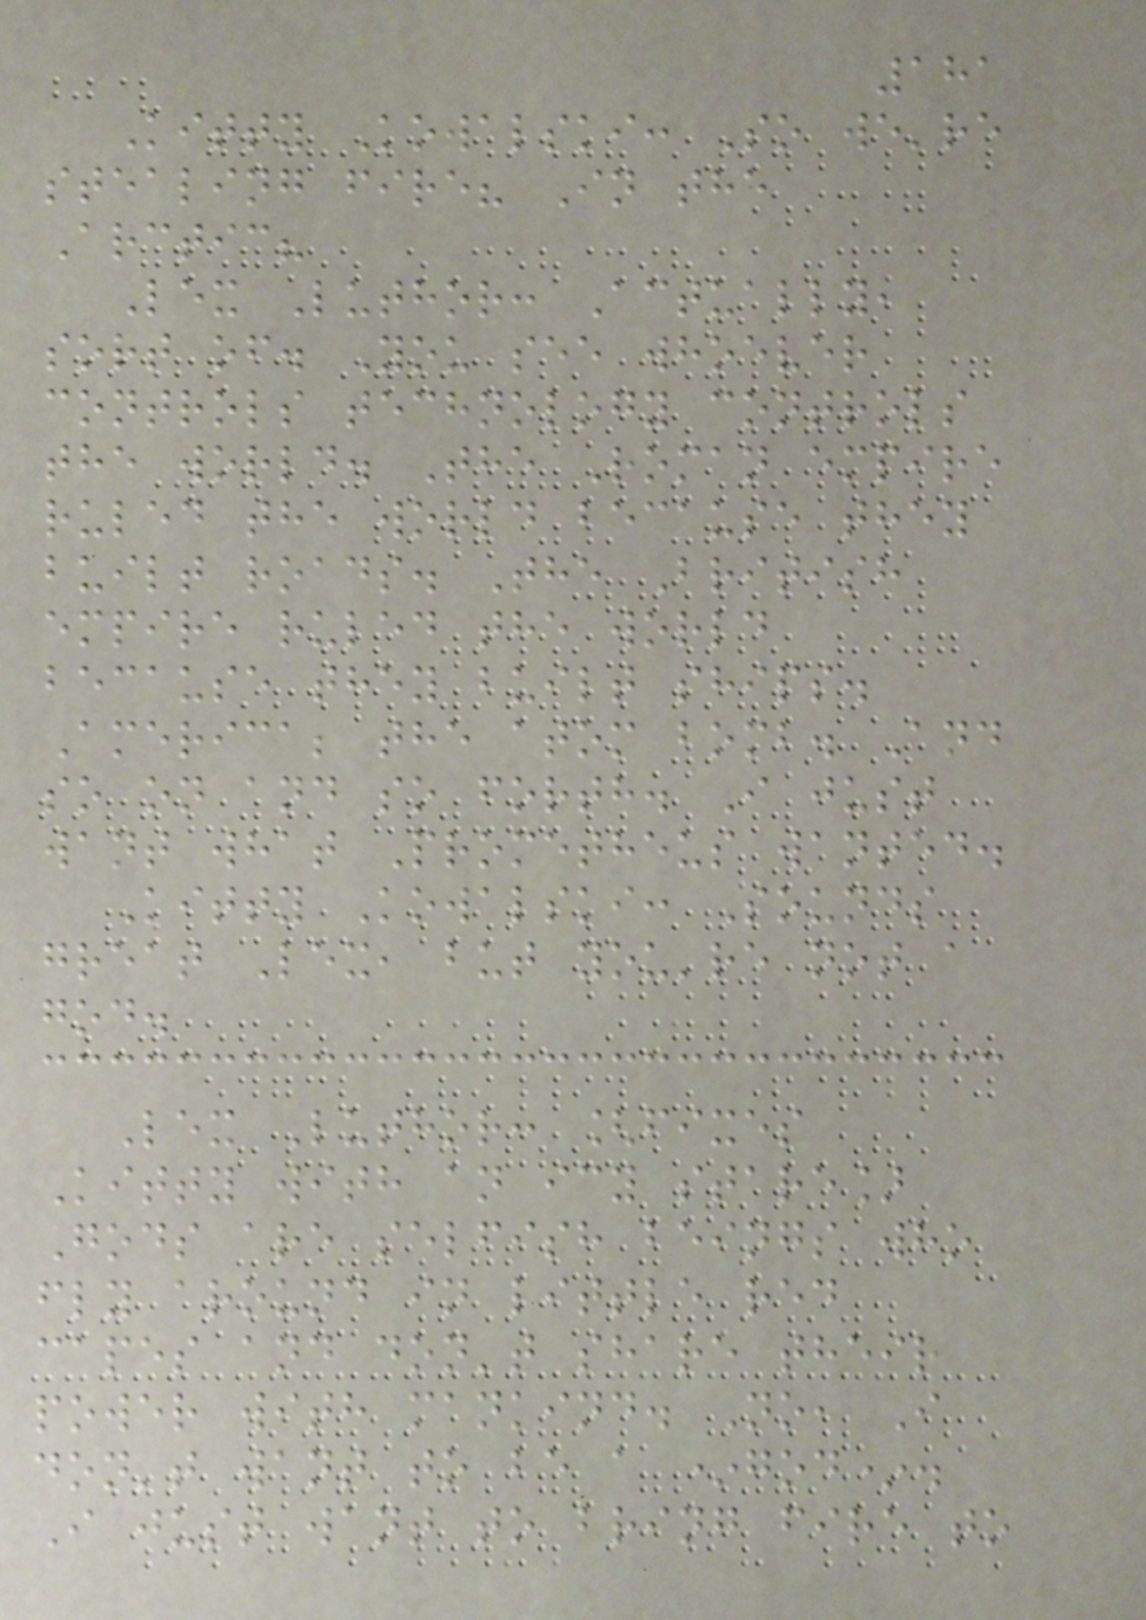181
Kitty Kowalski: So we're
stealing fire? In the
Arctic?
Lex Luthor: Actually,
sort of. You see whoever
controls technology controls
the world. The Roman empire
ruled the world because they
built roads. The British
empire ruled the world
because they built ships.
America; the atom bomb. And
so on and so forth. I just
want what Prometheus wanted.
Kitty Kowalski: Sounds
great Lex, but you're not a
god.
Lex Luthor: [fixes
Kitty with an icy stare]
Gods are selfish beings who
fly around in little red
capes and don't share their
power with mankind. No, I
don't want to be a *god*.
I just want to bring fire to
